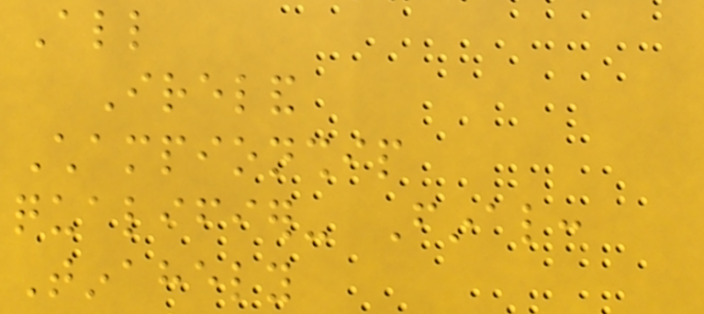All
Ireland
Championship
qualifier- Final:
Tinahely
